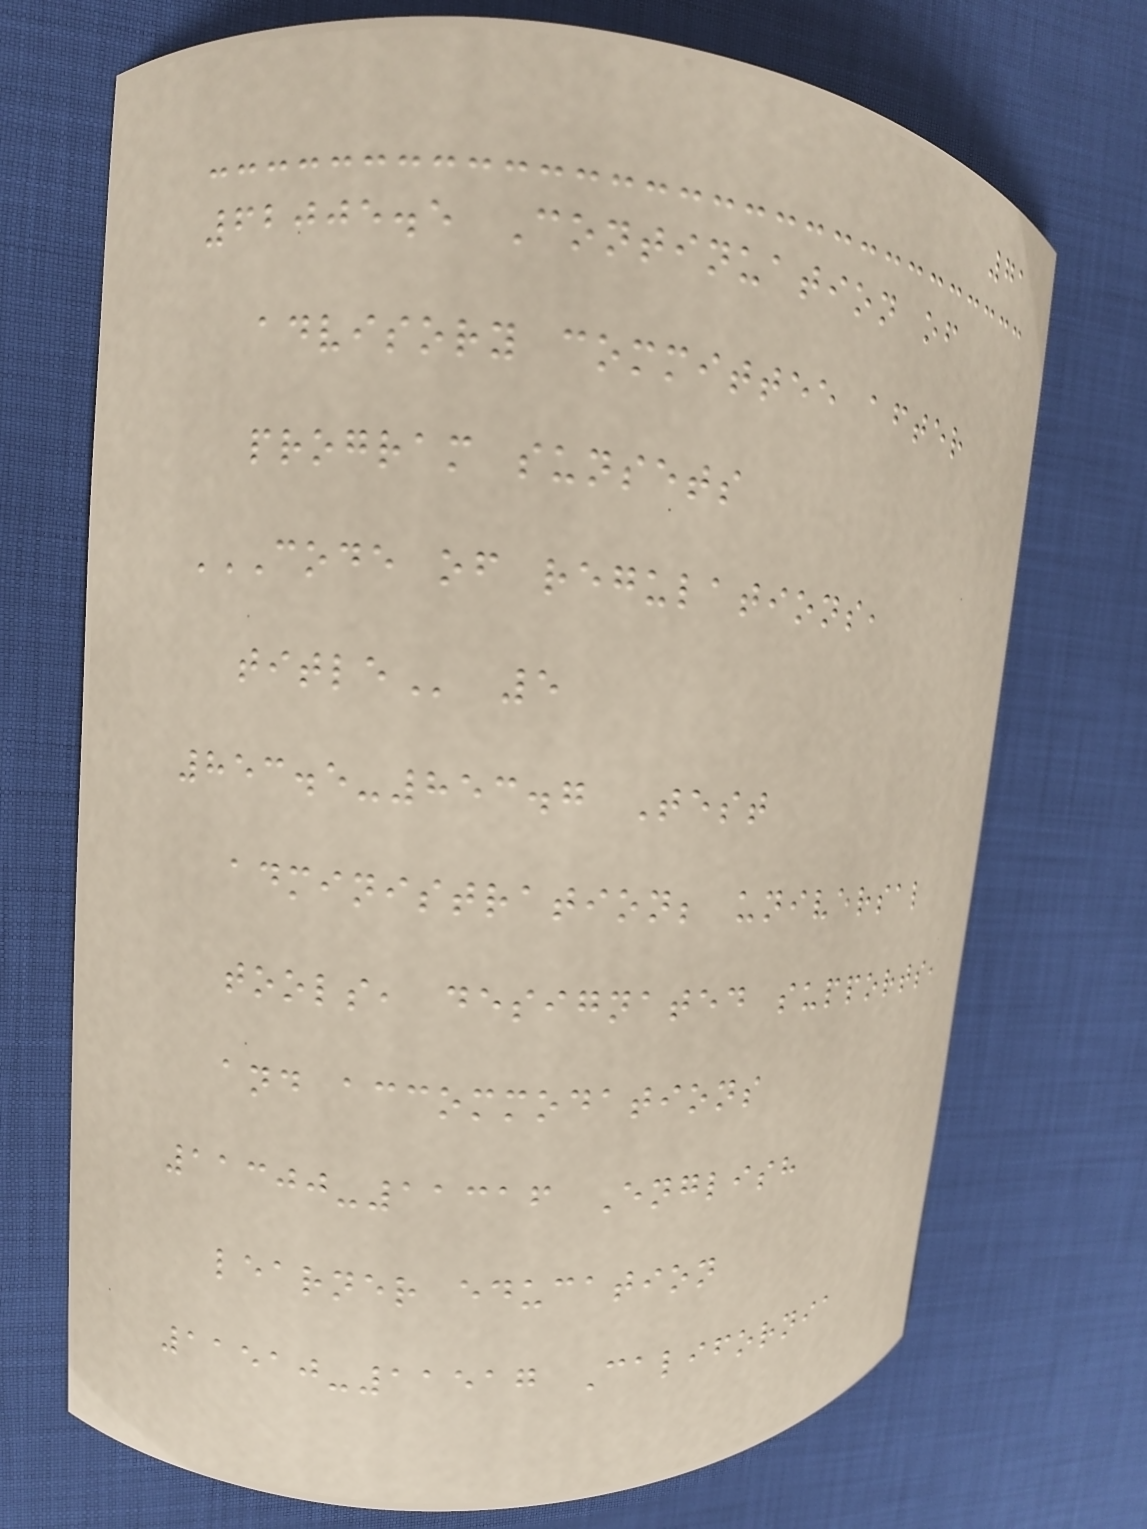71
62005.5 Continuation of
advisory committee after
program sunsets
CODE OF REGULATIONS,
TITLE 5
853.5-853.7 Test
administration; universal
tools, designated supports,
and accommodations
11300-11316 English
learner education
11510-11517 California
